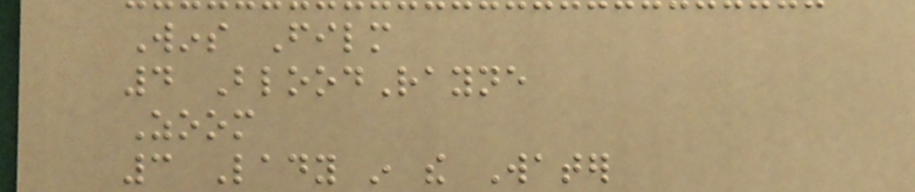Wins Film
4 BloodRayne
Zoom
3 Lady in the Water
